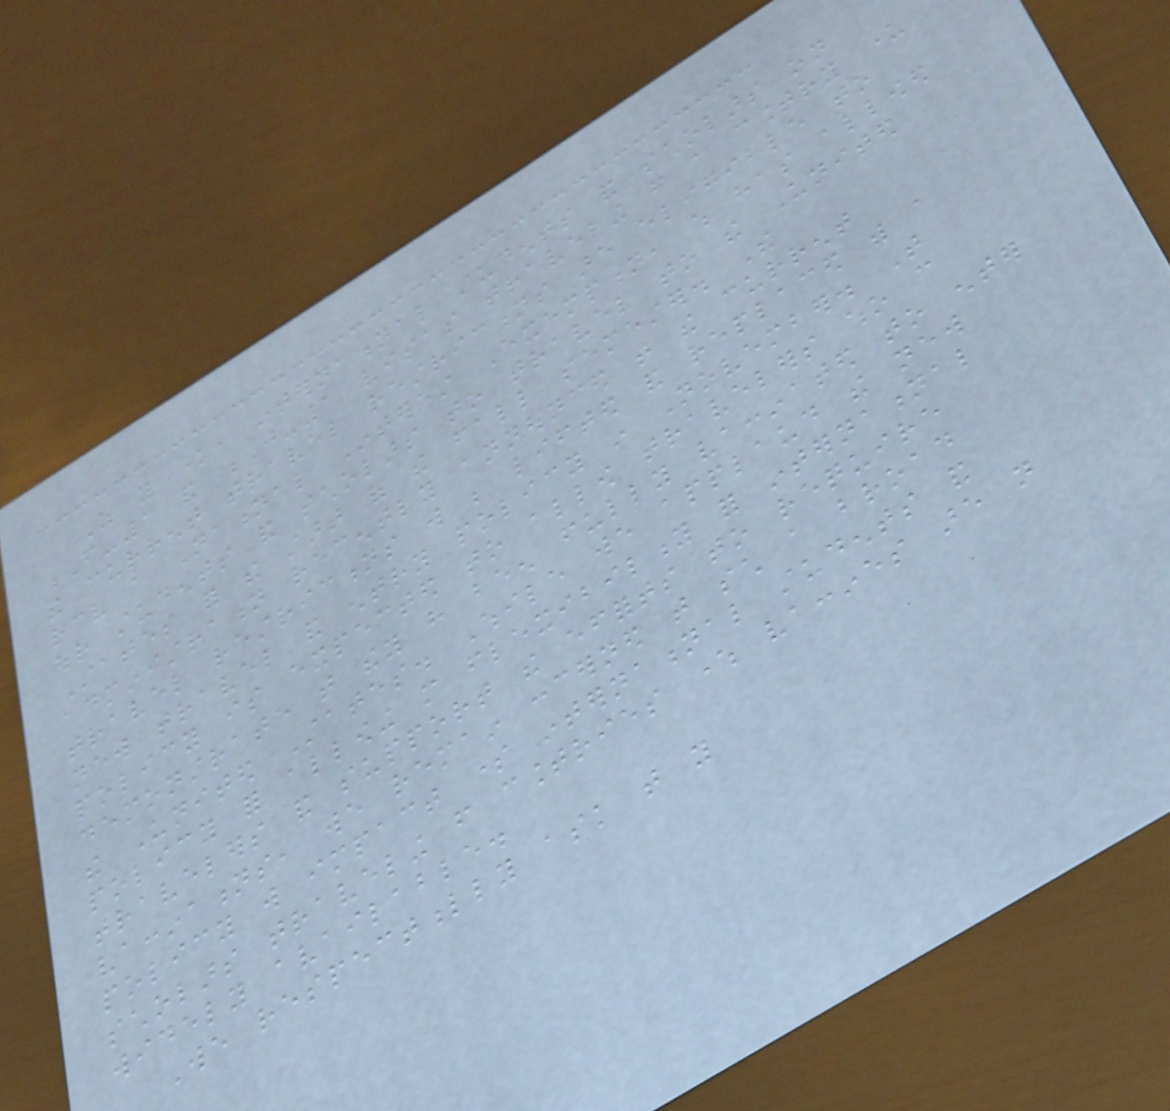As you know, international students and scholars on
F-1 and J-1 visas traveling from a country under
the current travel restrictions are eligible to
receive a National Interest Exemption, which has allowed
our students and scholars to travel to the United
States for the start of the fall semester. The
administration recently announced that the current
travel restrictions will be lifted and replaced with a
new travel and entry policy in November. That
policy is expected to allow travelers who can
demonstrate that they have been fully vaccinated to enter
the United States. While we applaud the new
policy for allowing more flexibility for international
travelers and support the efforts to require
vaccinations, we remain concerned that such a broad
policy will impact some international students and
scholars traveling from countries where vaccines are not
widely available.
We respectfully ask that you
